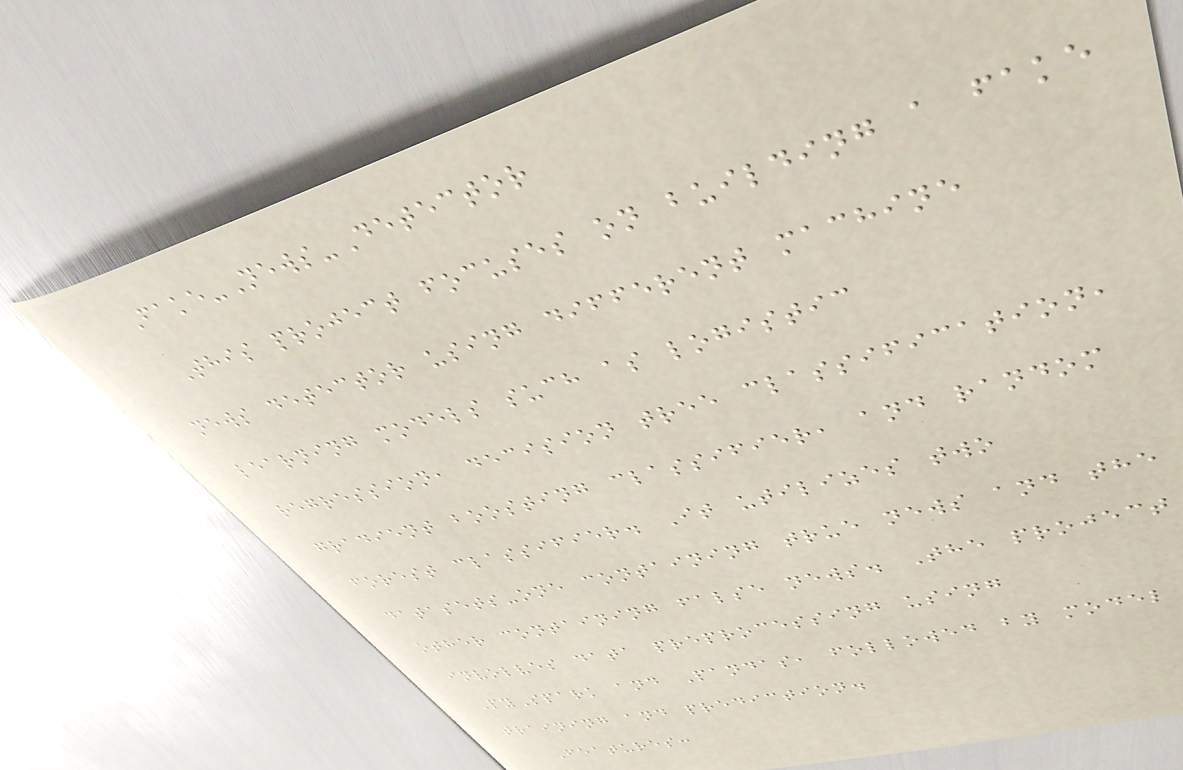Fake-News-Detector
This project focuses on building a fake
news detector using different machine
learning models such as logistic
regression, decision tree classification,
gradient boosting classifier, and random
forest classifier. It utilizes two
datasets-one containing true news and the
other containing false news. The project
involves data preprocessing using
PySpark and Pandas, followed by model
training and prediction.
Features:
